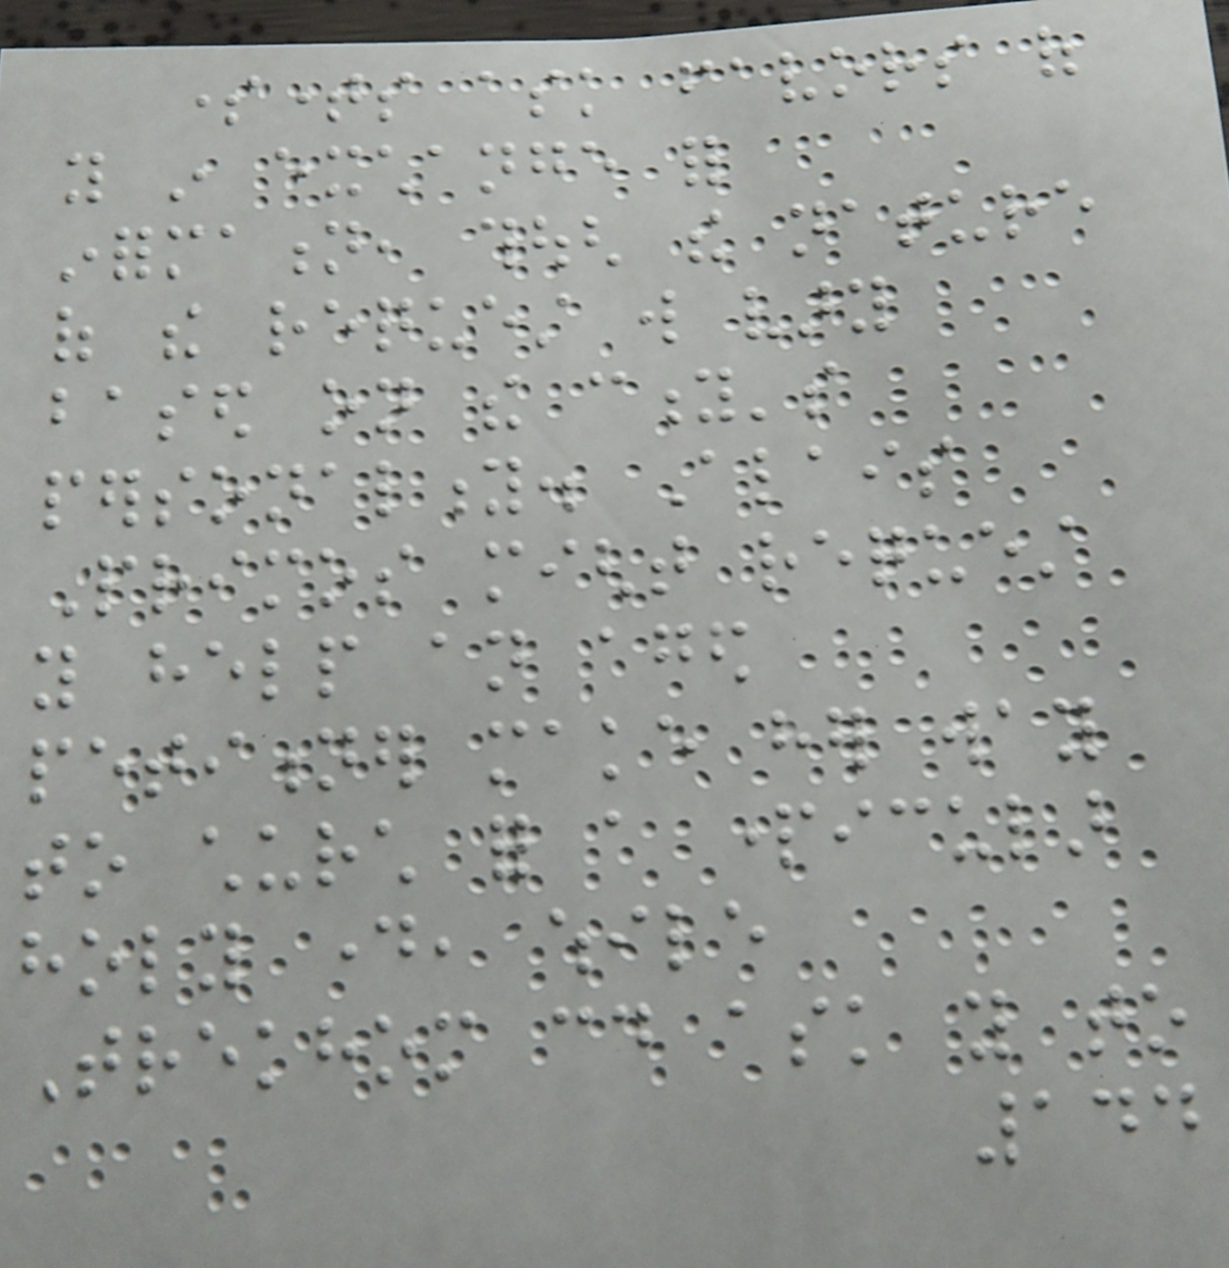sometimes ask favors of
you in exchange for
information, though the nature
of the request will vary
based on the city's
personality. Alais
Primos might request
you help an aged
petitioner make her way
to church for a particular
holy day, while
Trekhom could ask you to
144
